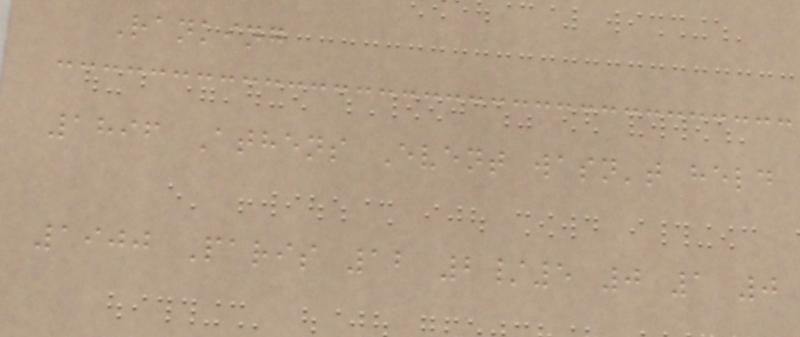Ranking
1896 Athens Event wasn't held
1900 Paris 12 2/5 0 1 0
